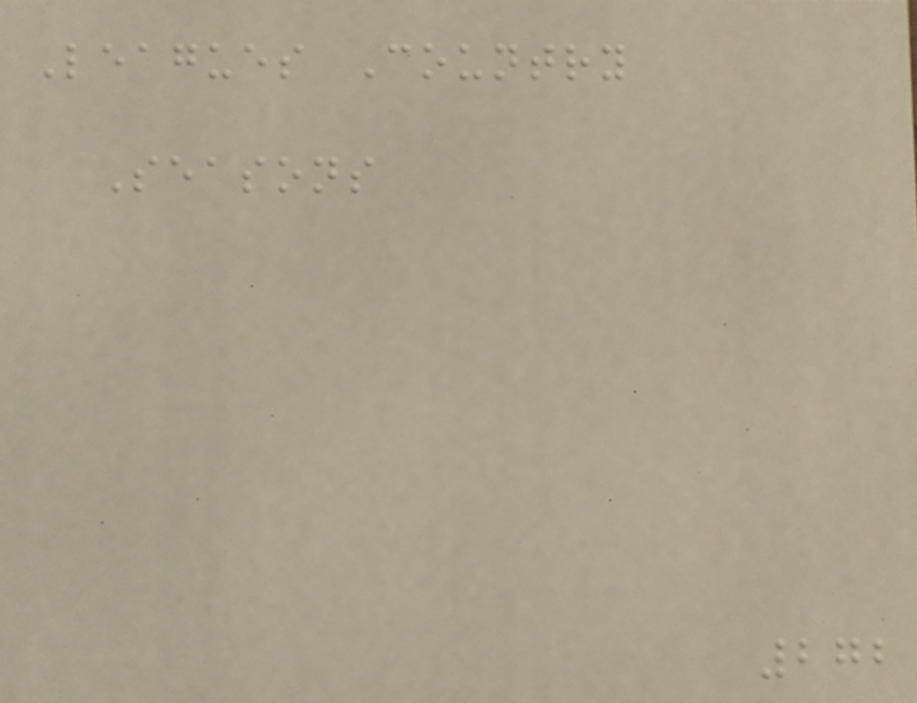Leagues Country
Seasons
272
